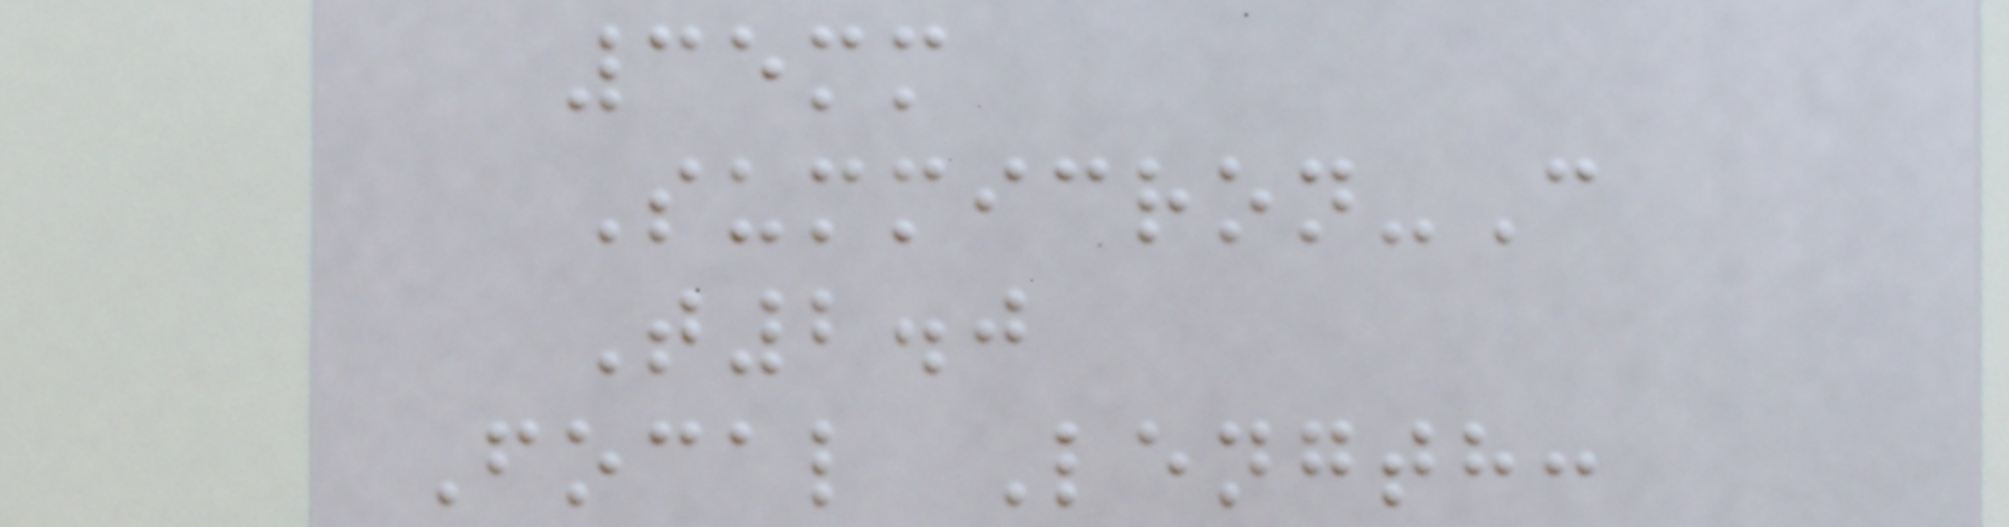35mm
Summicron-C
T2.0
Focal Length:
